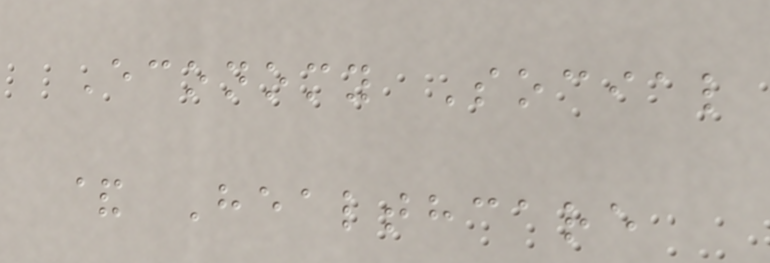Economy Social
& Healthcare
